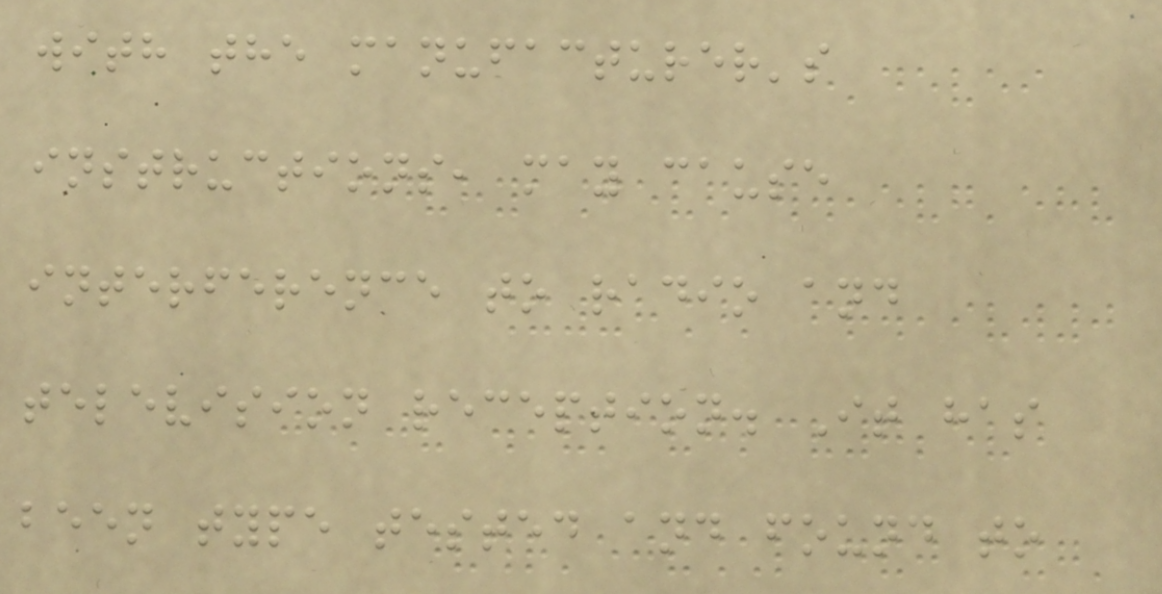with the manufacturer's
instructions, may cause
interference to radio and
television reception. It has
been type tested and found to
